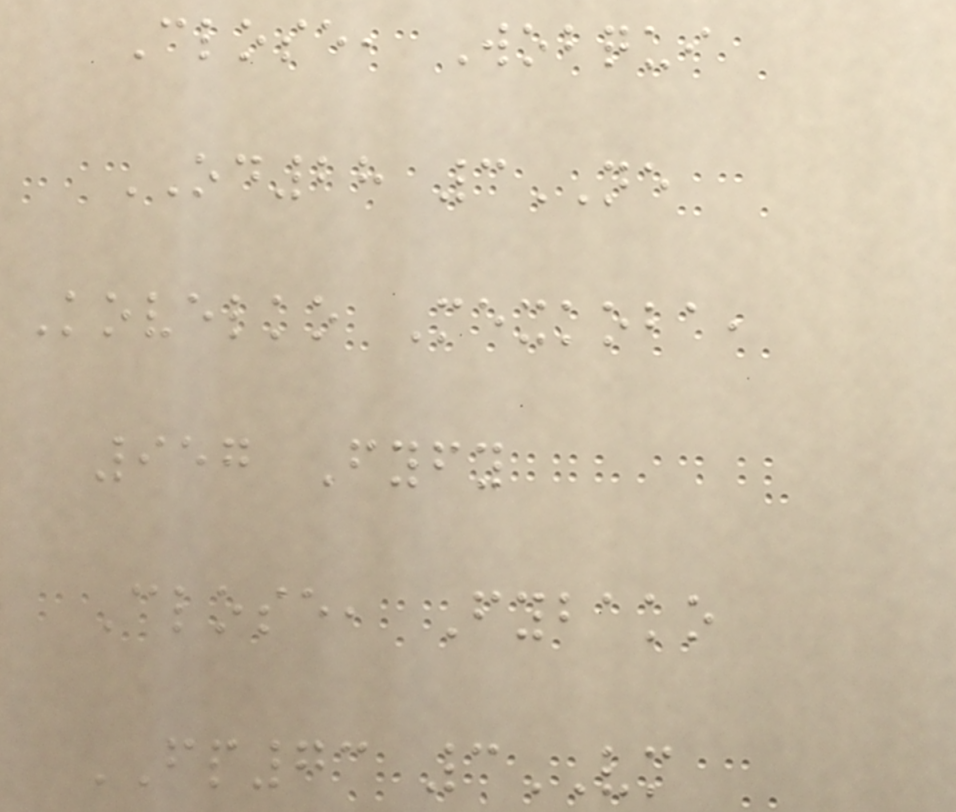Close, Wobqui
OD28 3NE
Kovelko Mexkoba,
957 Fyfy
Close, Fybako
FP73 3VM
